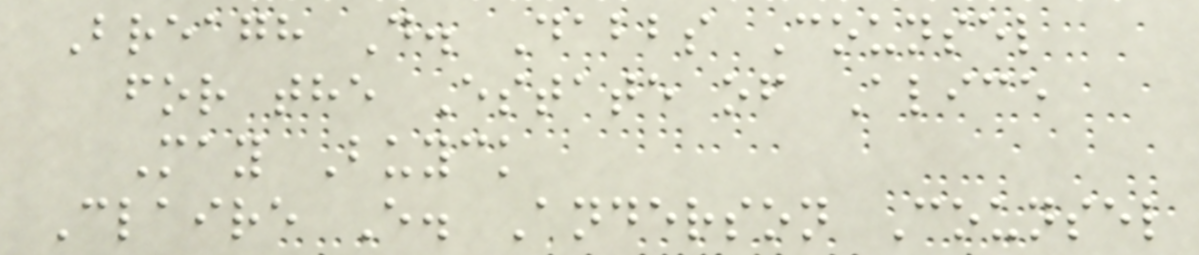Breagh D. Dabbs Counsel
for the Estate of Alice
May Buyck
Claire E. Anderson Counsel
